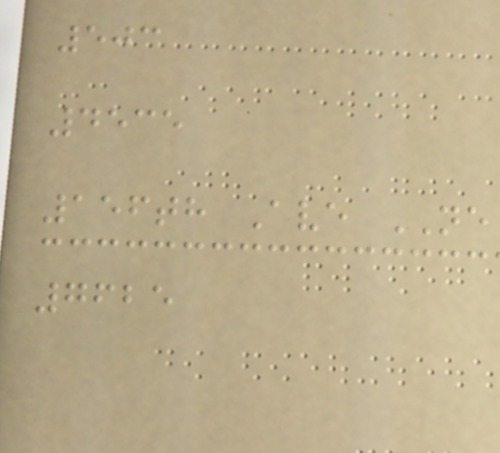503
4535
156th Ave NE
7625
